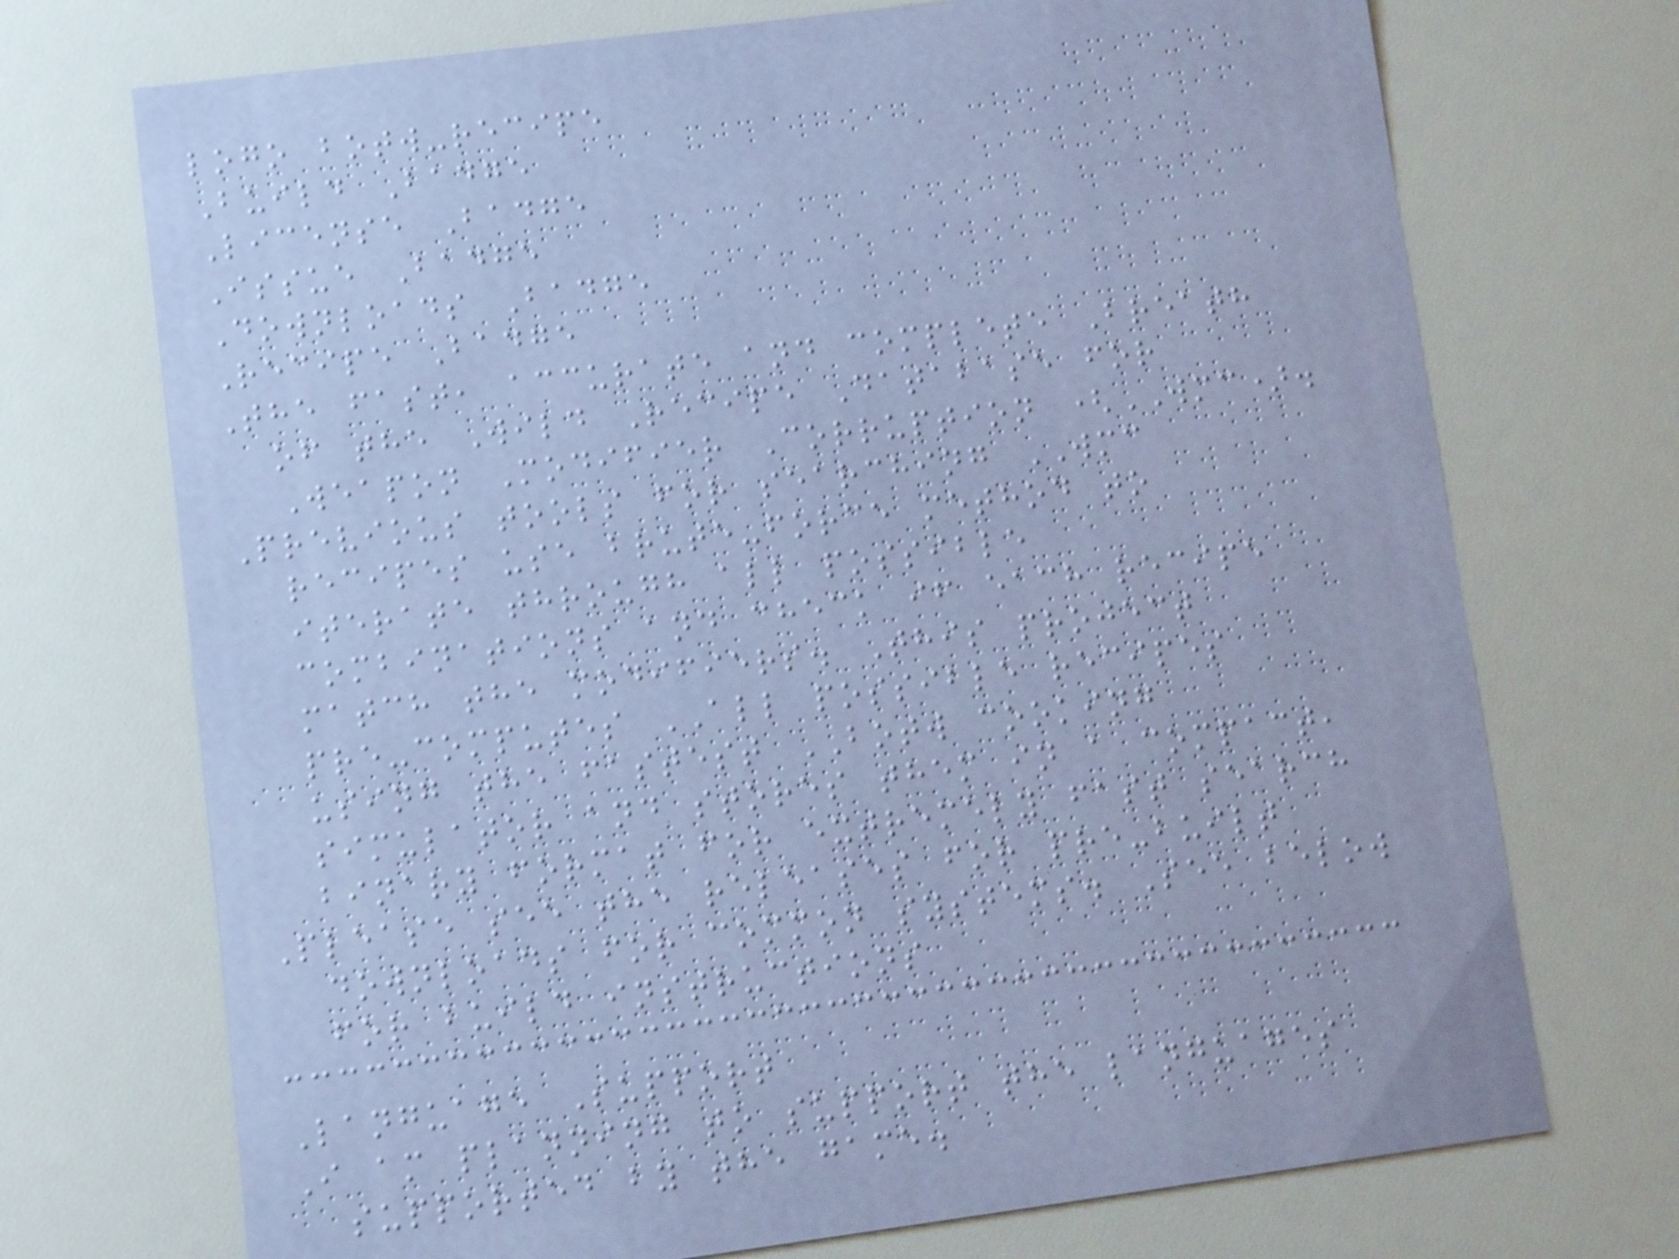logo botw-recipe
Build Badge
License Badge
Issue Badge
Downloads Badge
Recipe Badge
The fast, accurate and complete Breath
of the Wild Recipe Database for
Weapon Modifier Corruption (WMC).
Previous tools for searching WMC
recipes use brute-force method to
iterate through all possible
combinations and check if each recipe
match the modifiers. This project
pre-computes ALL possible recipes
using the fastest BOTW cooking
simulator and stores them in a compact,
binary format for extremely fast search
Please see the releases for pre-built
downloads for common systems. See below
for build instructions
Language Support
I am planning to support the languages
supported by the game.
